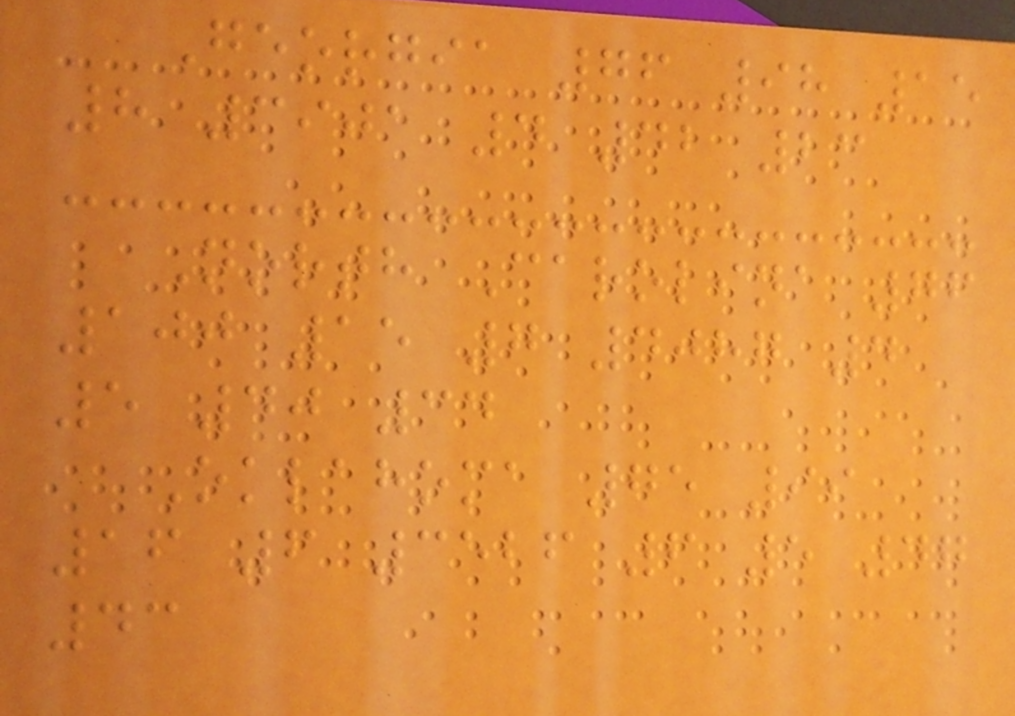Georgia 76 98 15
8 3901 4 42 23
North Carolina 76
100 15 7 4087 4
5 40 34
Oklahoma 75 99
16 6 3526 6 5 47
43
